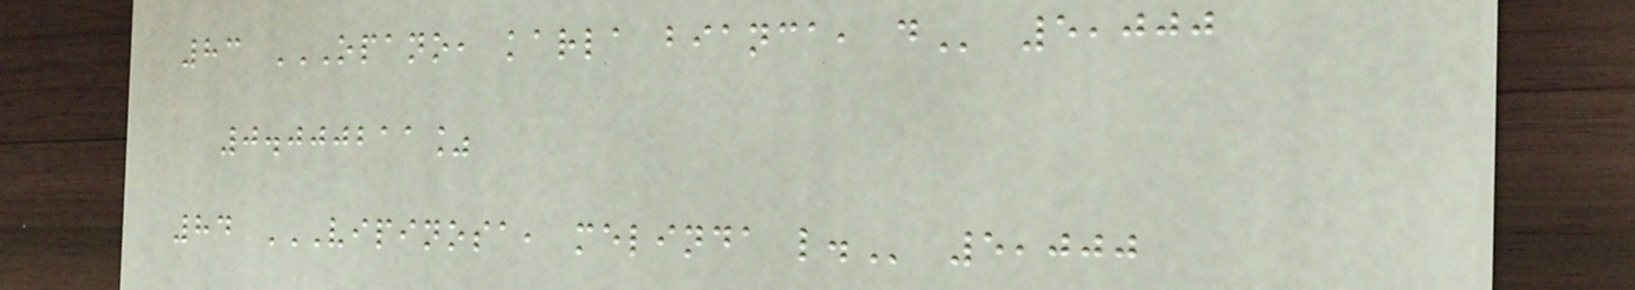83 OPANO, KARLA BIANCA, D 5,000
0.000211%
84 VIPINOSA, MELINDA L. 5,000
